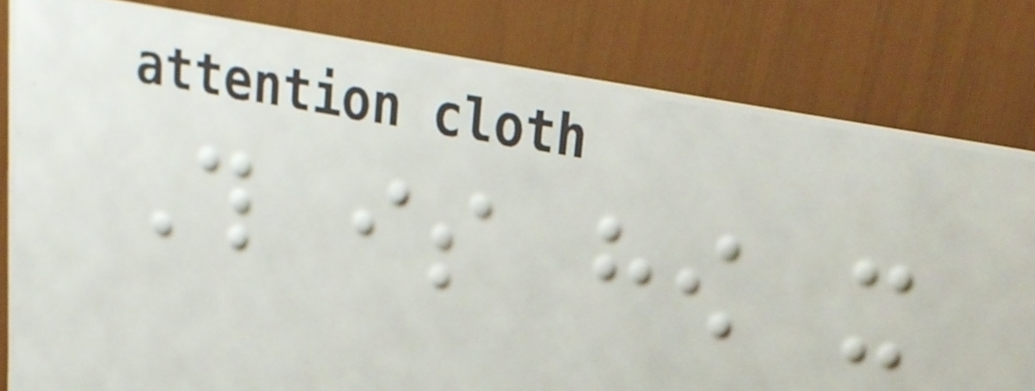This is how it
